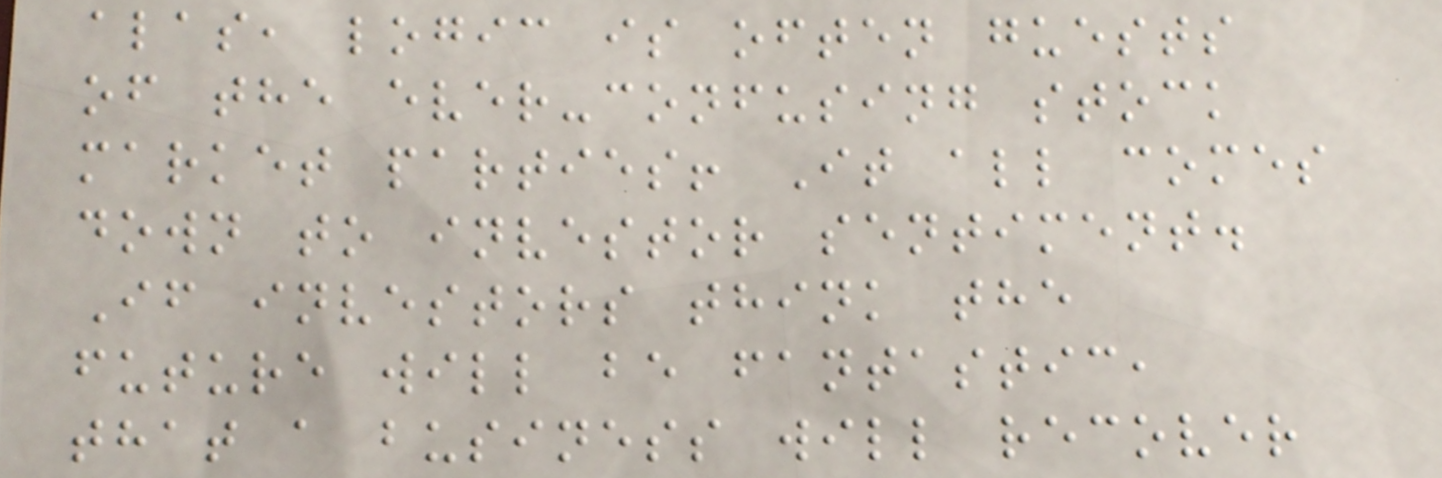alas, logic is often guests
of the ever-confusing stock
market parties! It all comes
down to investor sentiment.
If investors think the
future will be fantastic,
that a business will recover
